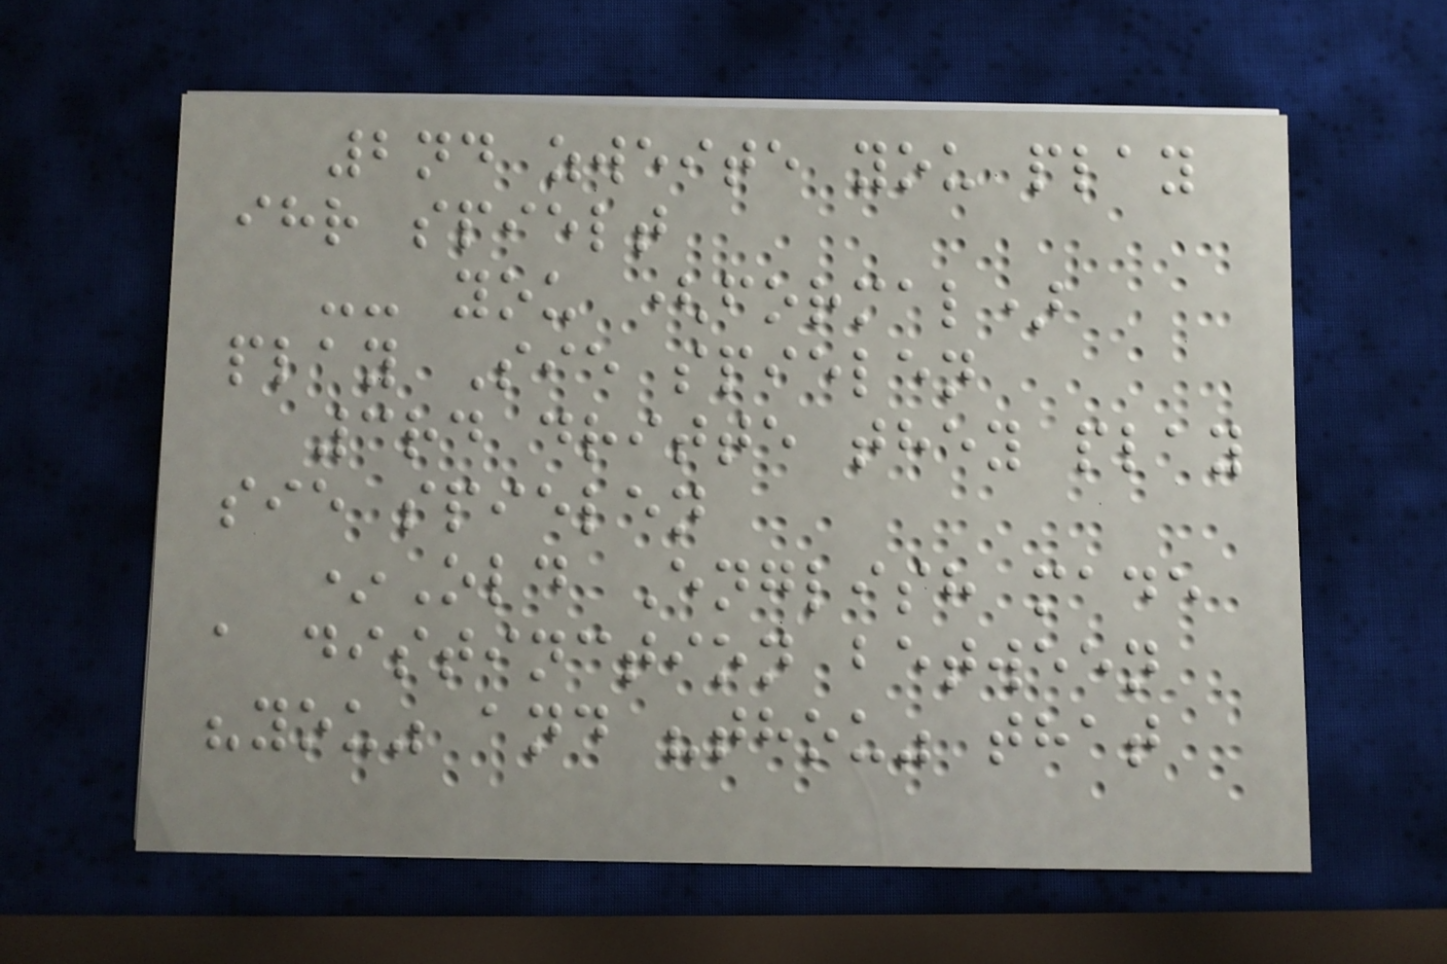2nd zweite you play
ihr spielt
-- you (formal)
play Sie spielen
3rd dritte they play
sie spielen
*Old English made
a distinction between
"you" and "thou" that
